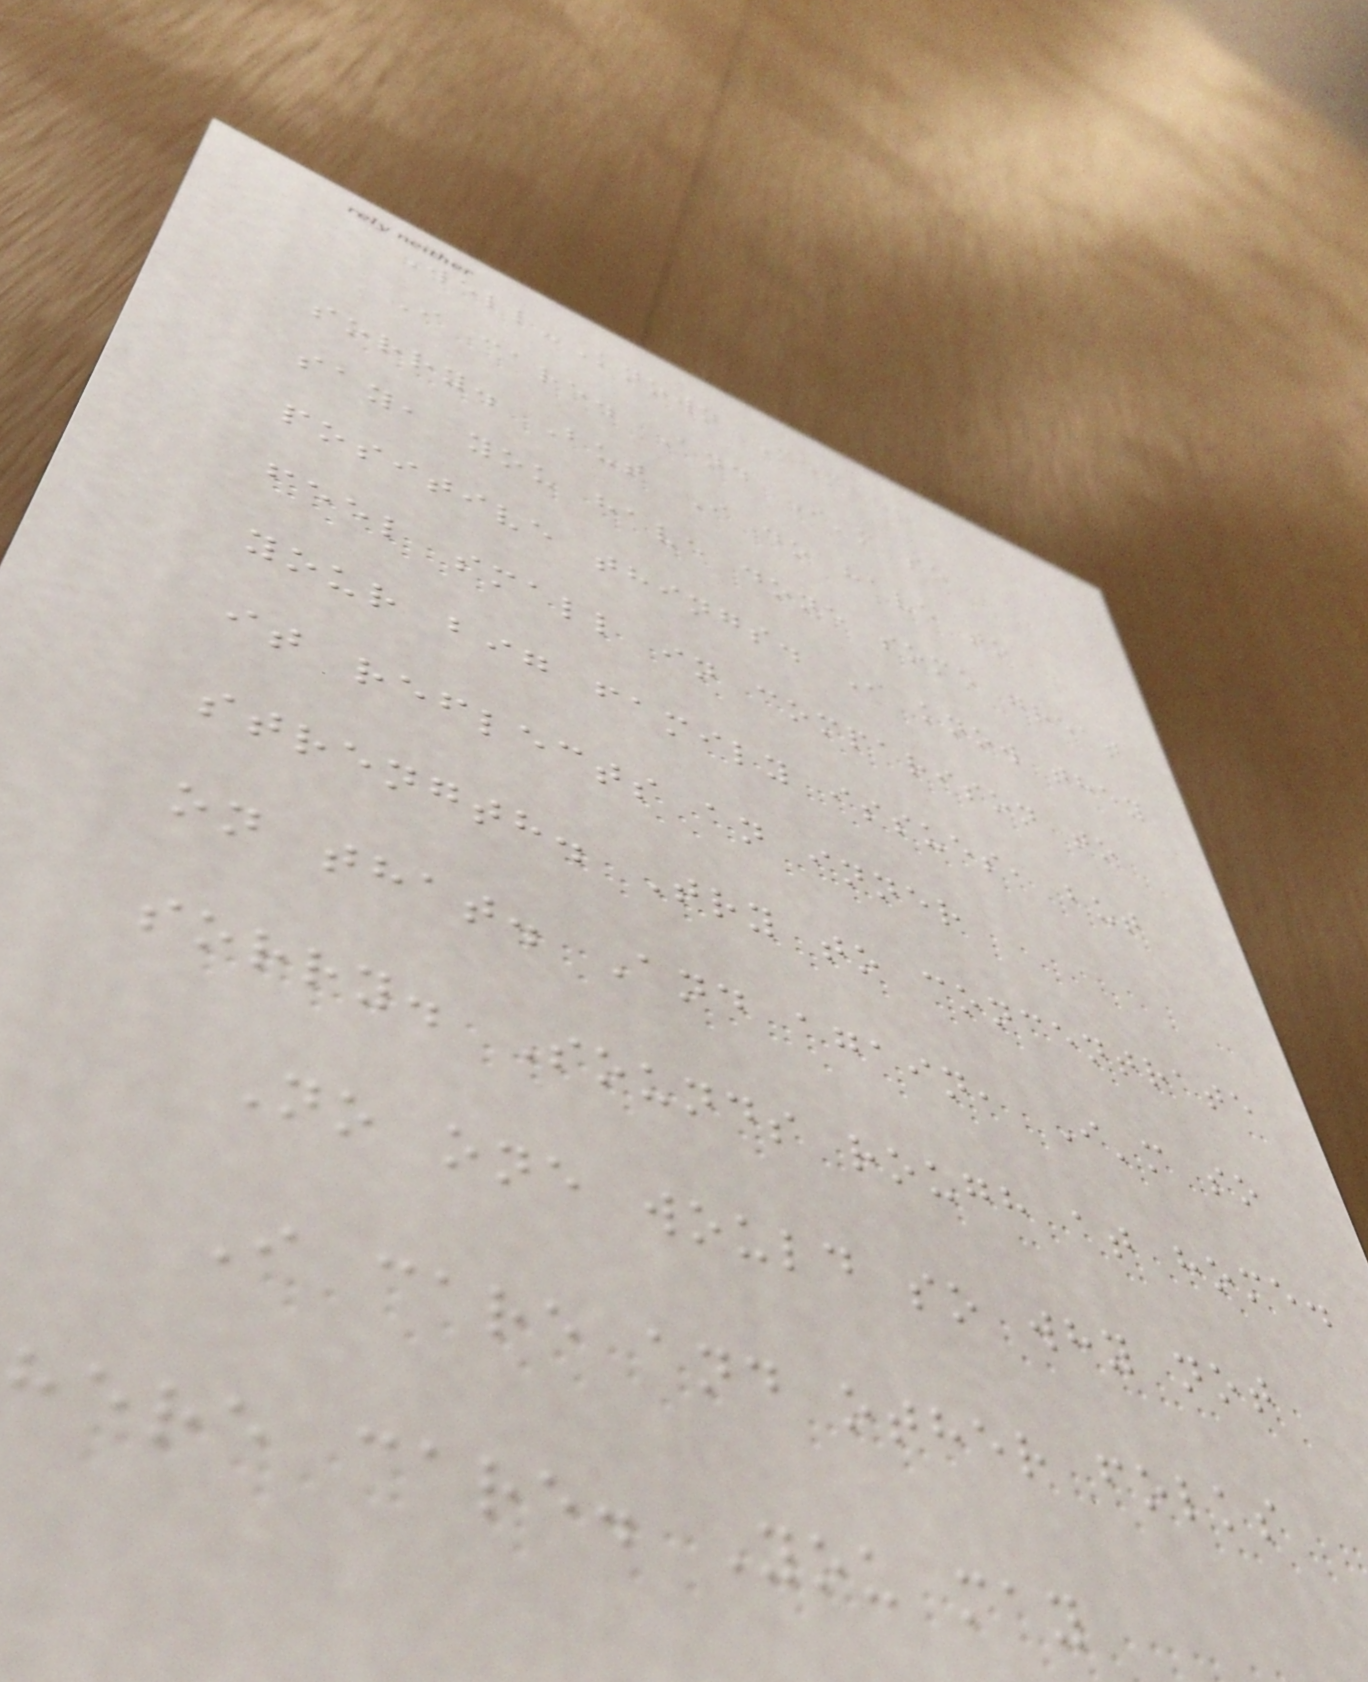Well-Known Member
I care. And I'm so
sorry. But I do have to
say, you have done some great
positive things. I know they
feel small in comparison to
your big family issues, but
it reflects an inner
strength. Try to concentrate
on that. And again, I'm so
sorry. Sounds rough at home.
No one would so why not
I care and other folks
here care. You may
